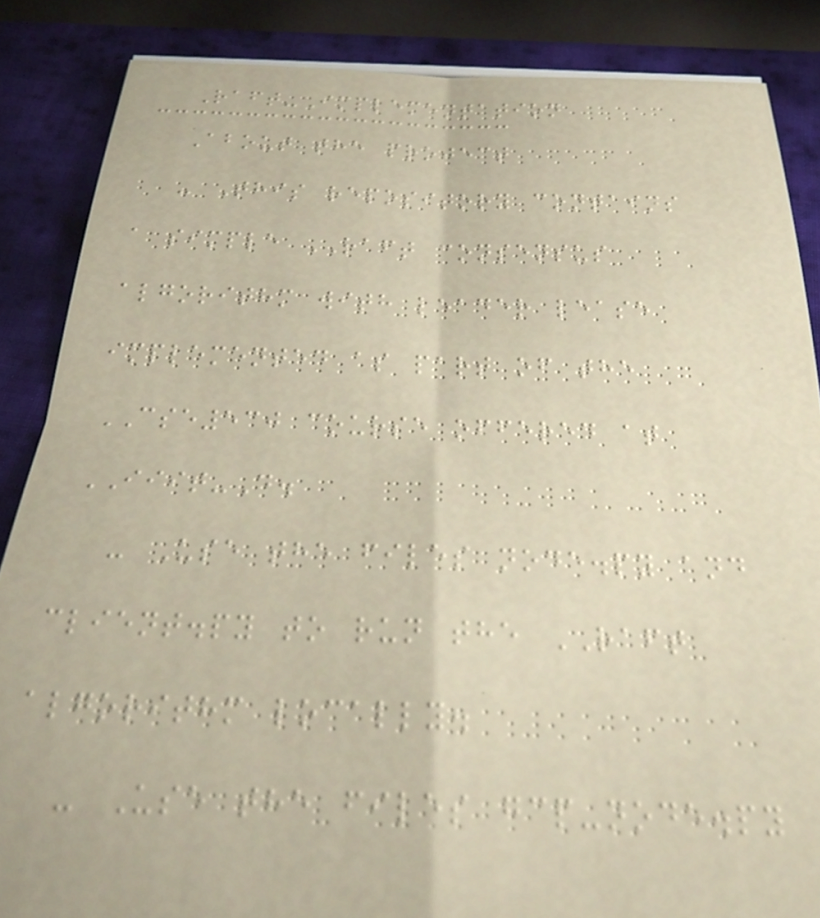Raft-Implementation
About the project
- This repository contains
a simple RAFT consensus
algorithm with leader lease
implemented as part of the
CSE530 course offered at
IIIT-D.
- Use the files node.py and
client.py to run the RAFT
algorithm locally.
- Use the files gcp-node.py
